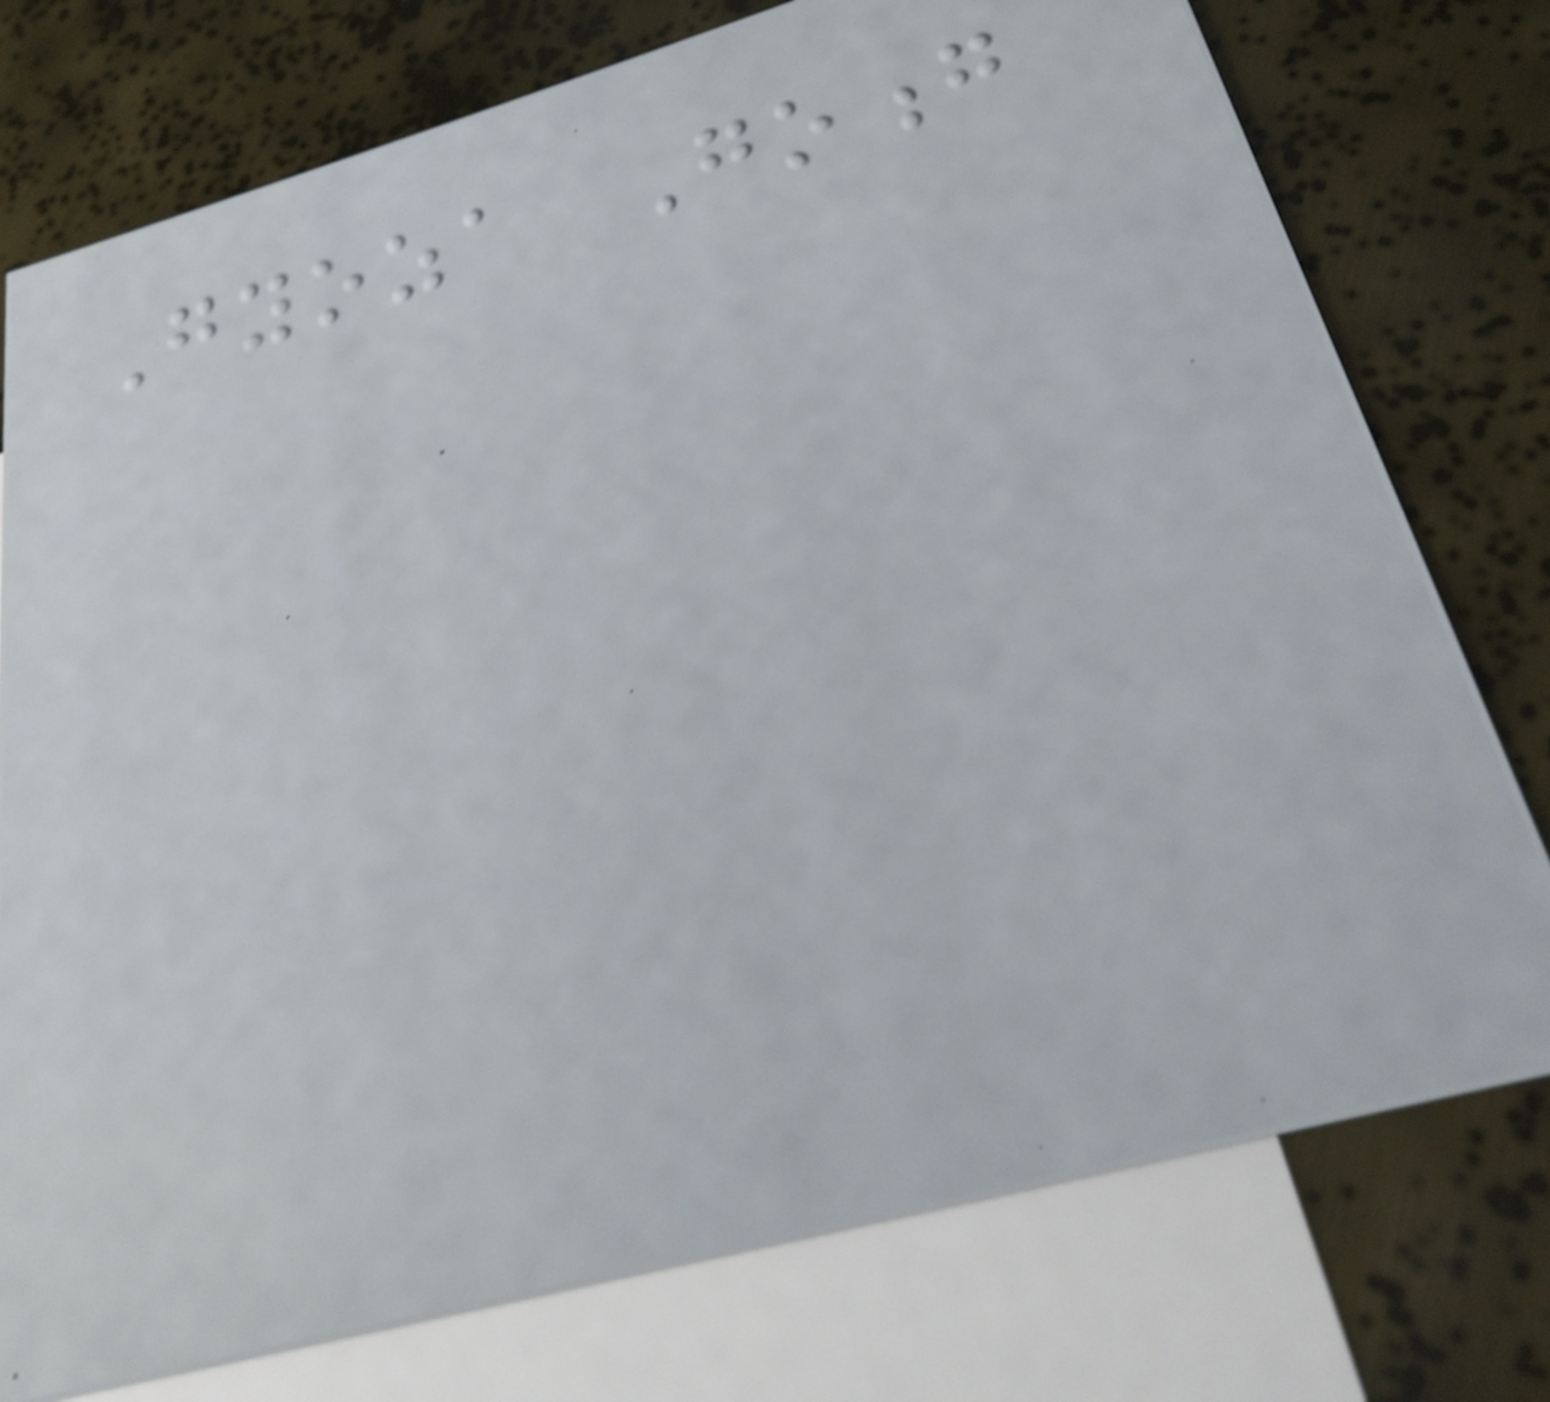Gyoza Goong
